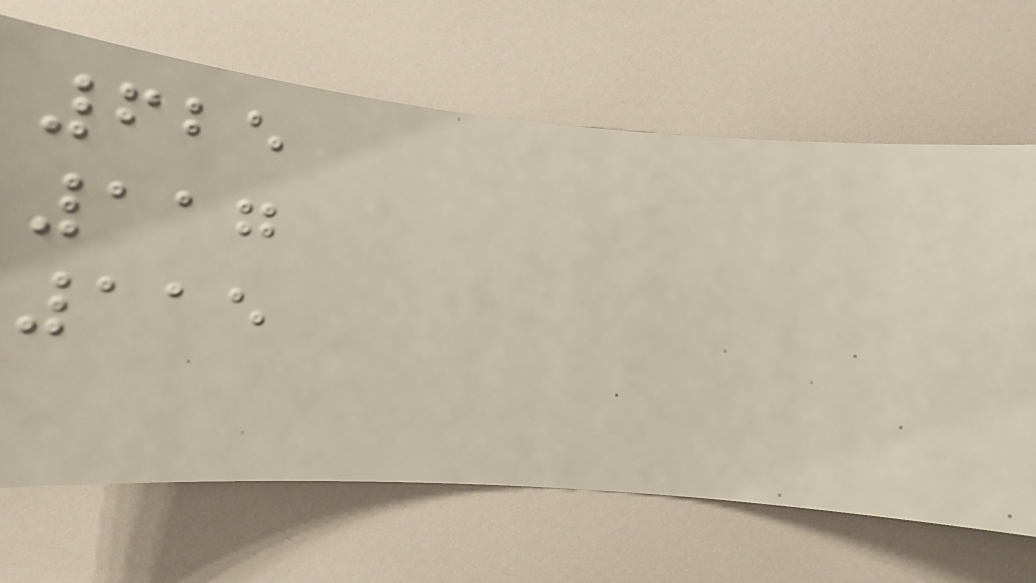625
117
115
